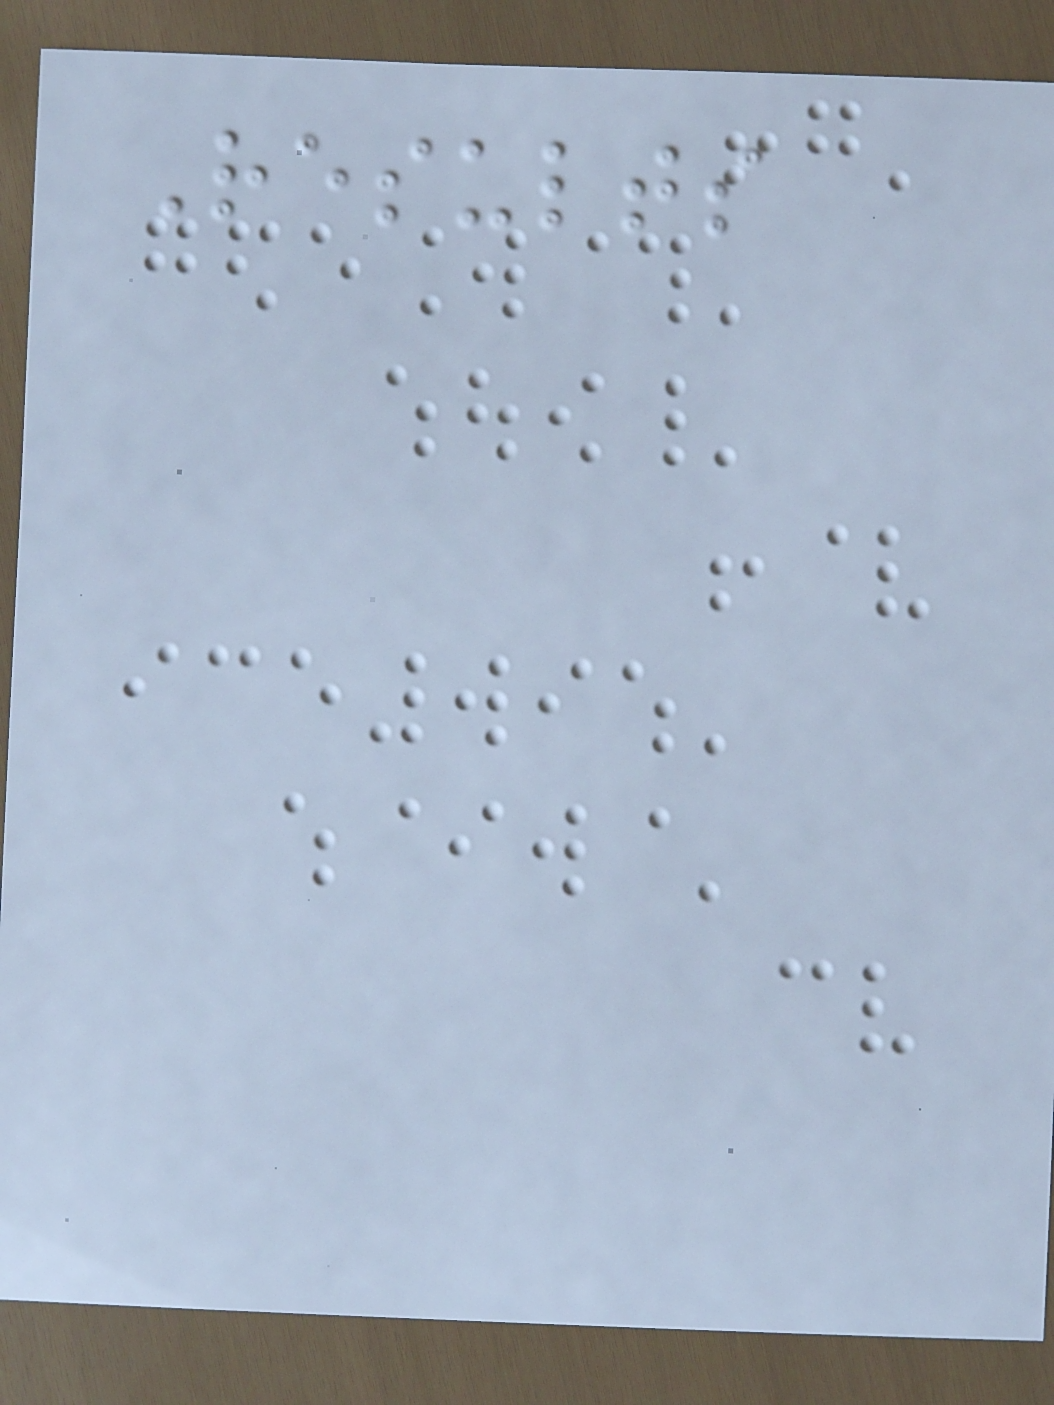Results
